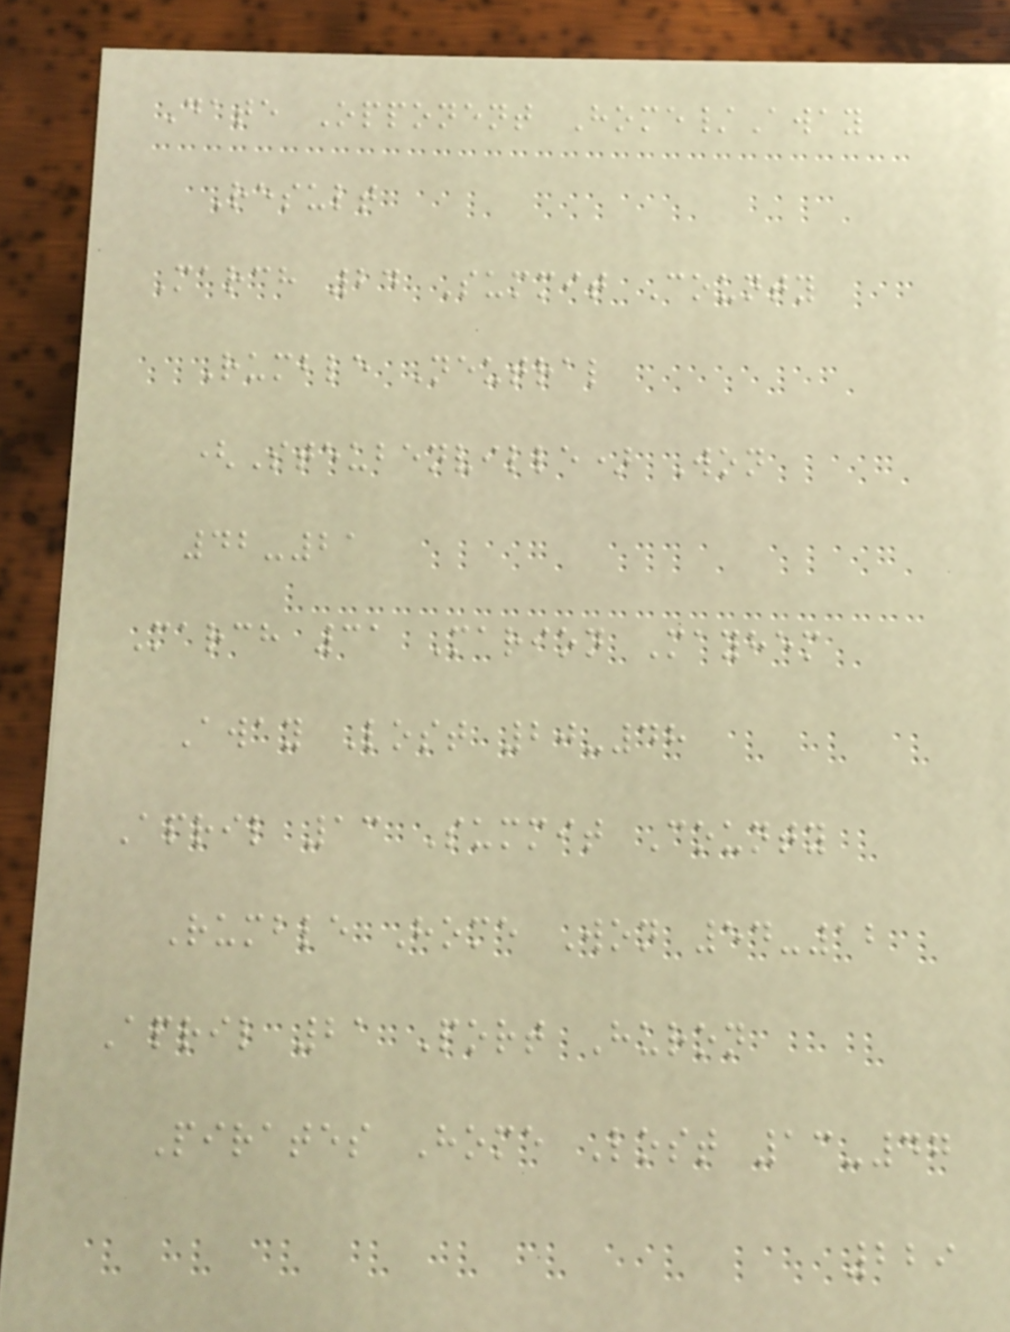Date Opponent Home/Away
Result
March 24 Summit County
Rumble Neutral
(Steubenville) Won
42-21
March 31 Marion Mayhem
Away Lost 20-48
April 13 Summit County
Rumble Home Won 54-12
April 21 Port Huron
Pirates Home Lost 13-47
229
